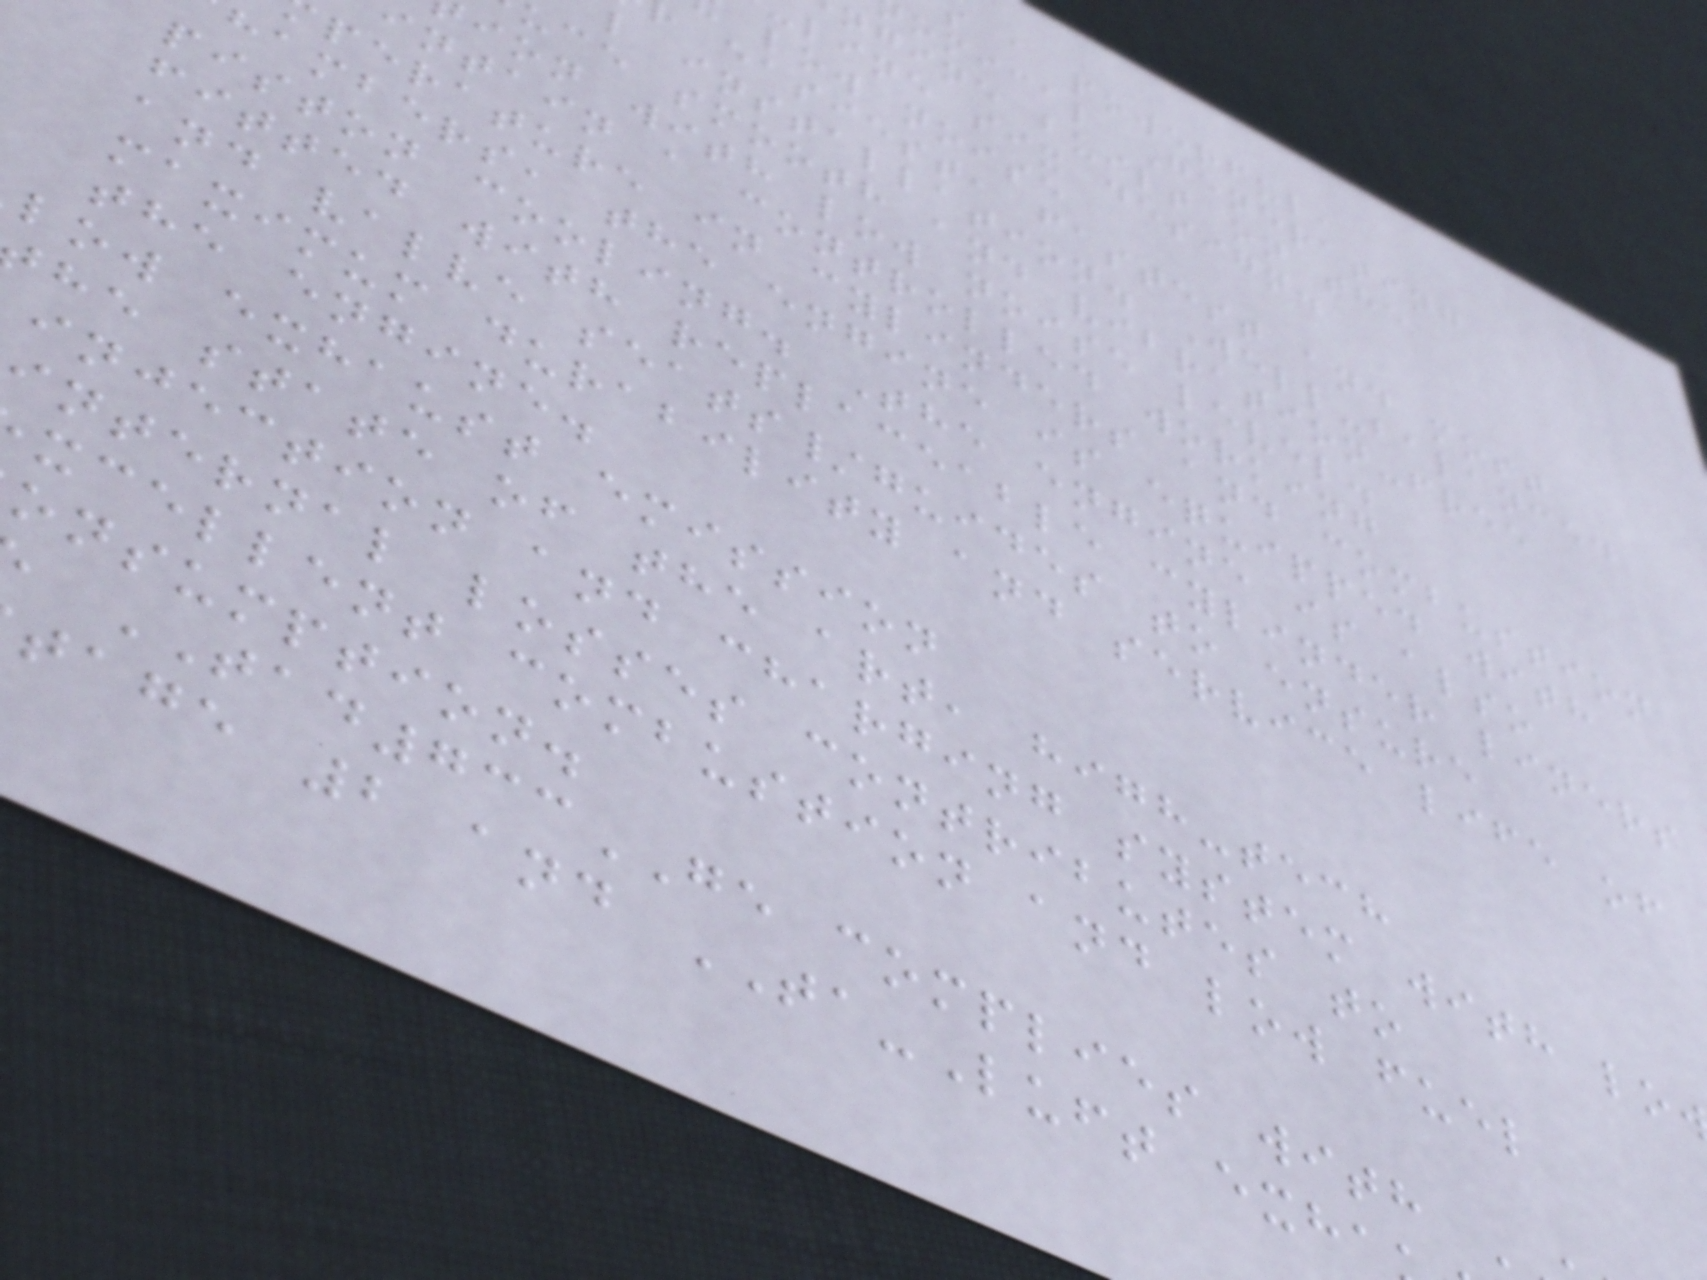s a powerful,
omical Generating
ngine built on the
line six design.
low noise
easiest, fastest and most
l installation. Well-balanced
uce smooth and vibration-free
ion with low noise level.
intain a controlled working
perature in cylinders and combustion
hambers, the engine is equipped with
piston cooling. The engine is also
fitted with replaceable cylinder liners
and valve seats/guides to ensure
maximum durability and service life of
the engine.
low exhaust emission
he state of the art, high-tech
injection and charging system with lo
internal losses contributes to
xcellent combustion and low fuel
onsumption.
TAD733GE complies with
tage 2 and TA-Luft exha
